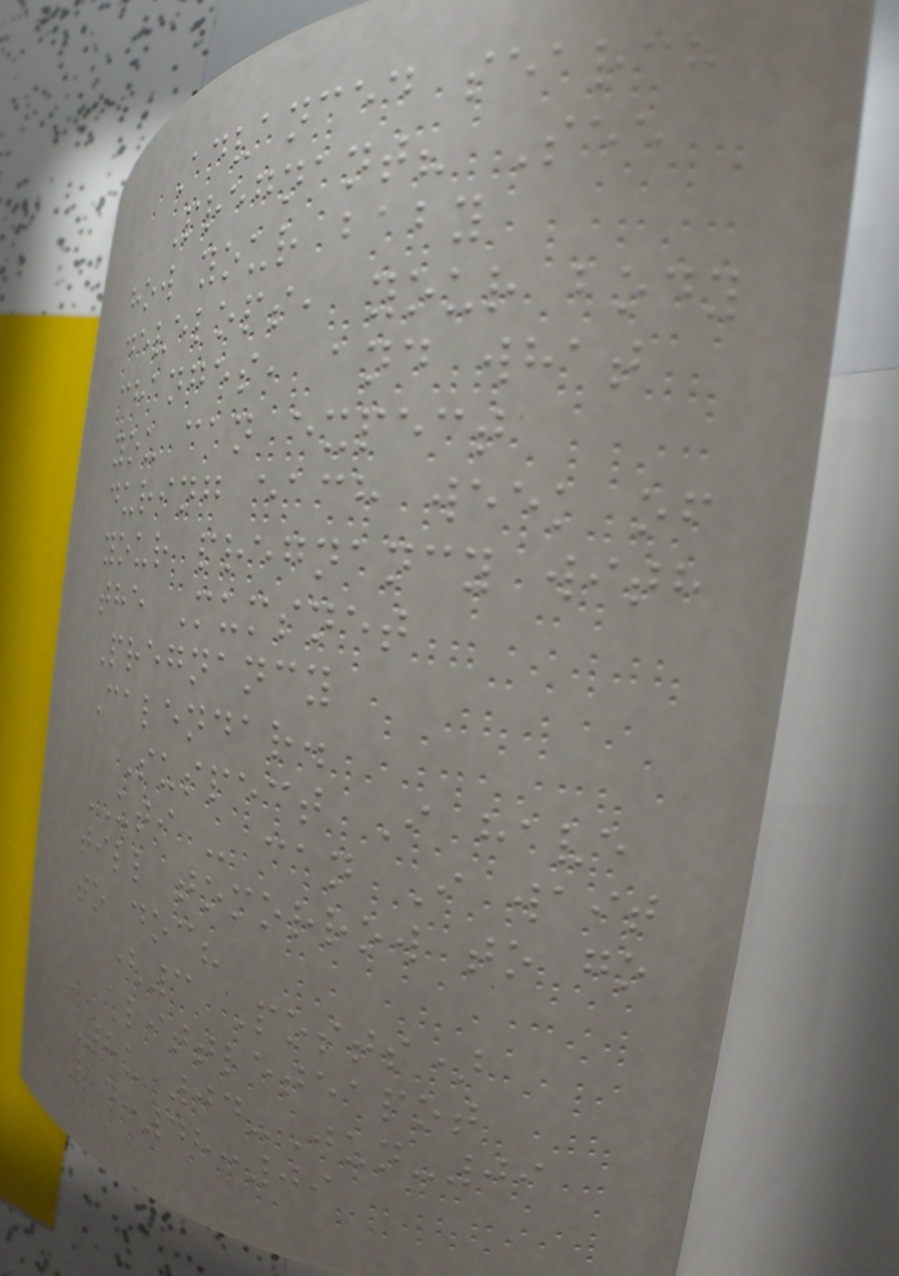Advanced search
Pregnant? See
how your baby
develops, your body
changes, and what
you can expect
during each week of
your pregnancy with
the Mumsnet
Pregnancy
Calendar.
Suspect I have
UTI - can I wait
till tomorrow to go
to doc?
(3 Posts)
alittleteapot
Thu 04-Jun-09
14:48:09
